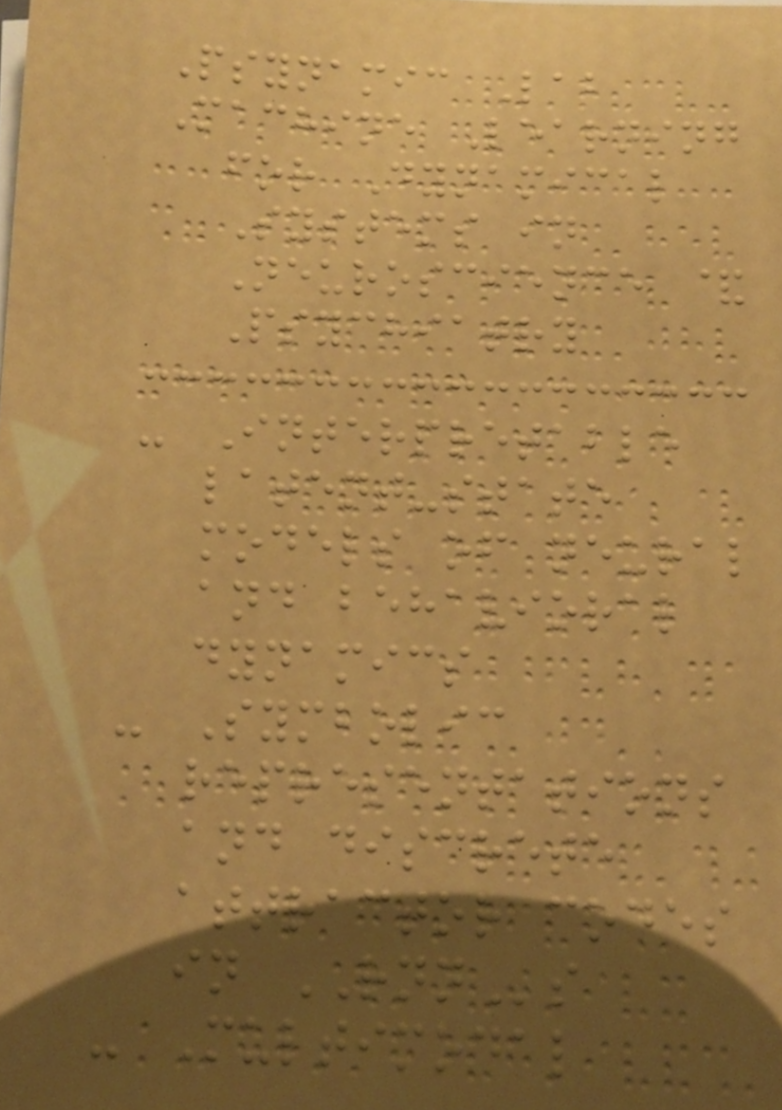Psynamic Lab
Machine Learning
for Dynamical
Systems in
Neuroscience &
Psychiatry
- Interpretable
latent-state
models of neural
and behavioral
dynamics
- Symbolic
representations
and discrete
attractor codes
in RNNs
- Multimodal
